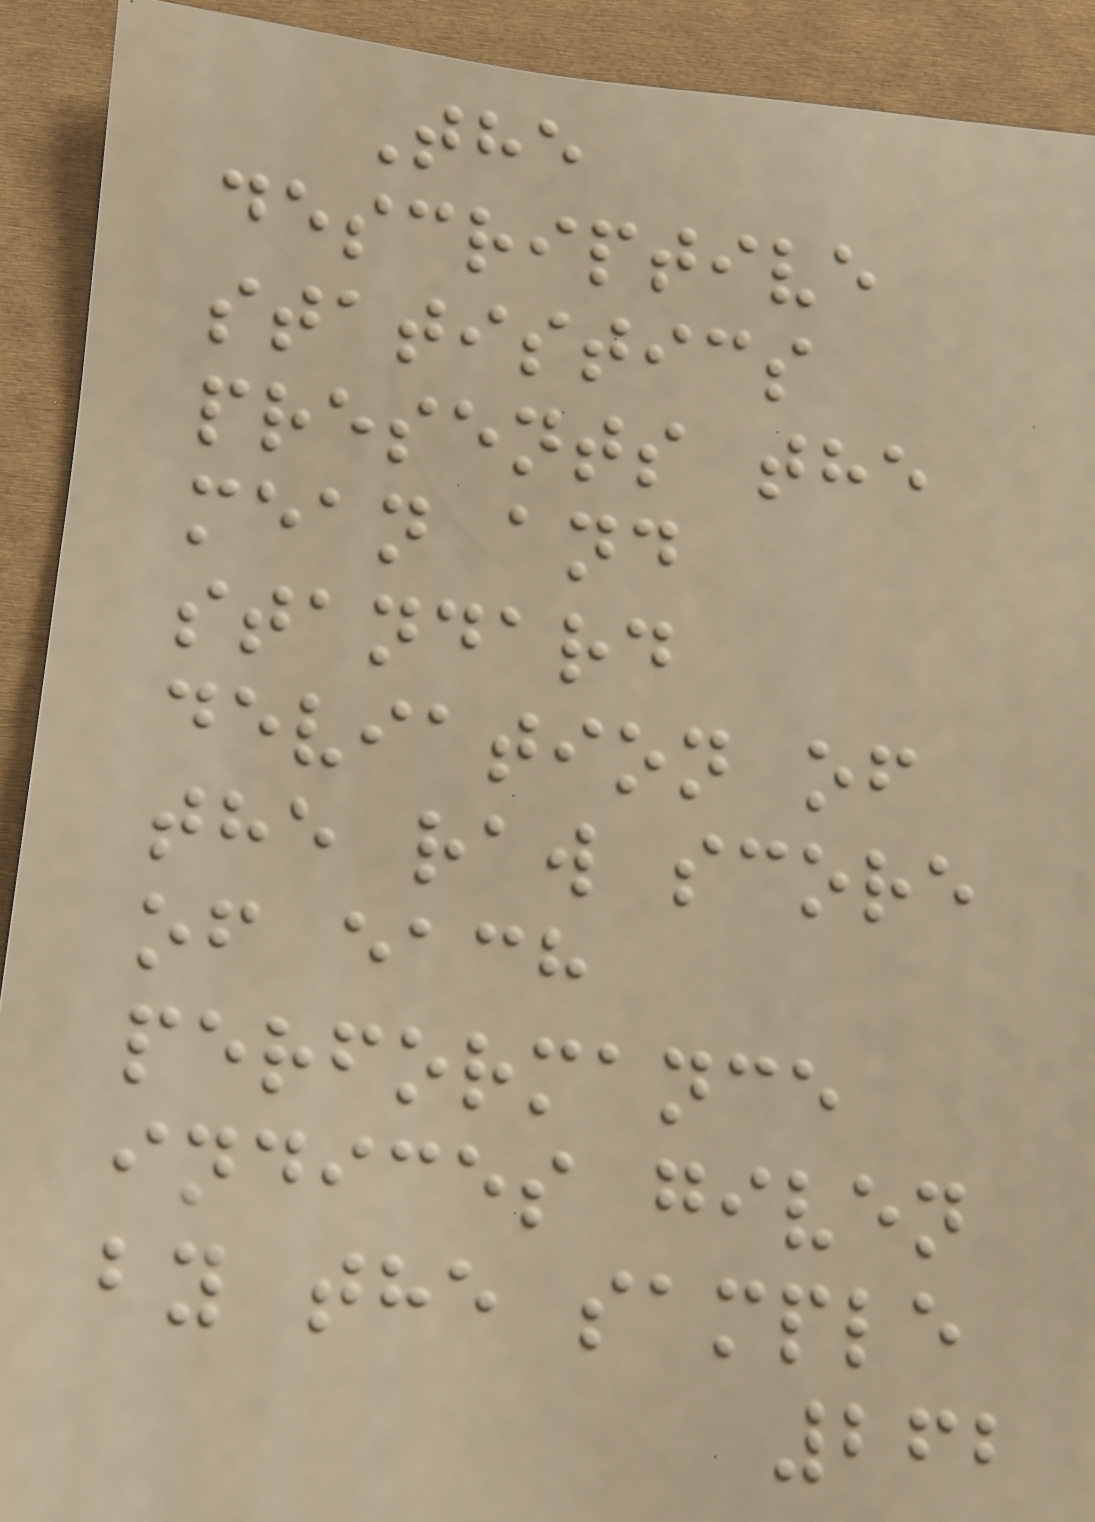The
descriptive
statistics
presents the
mean and
standard
deviation of
the raw score
of each
performance
indices given
by the sample
262
